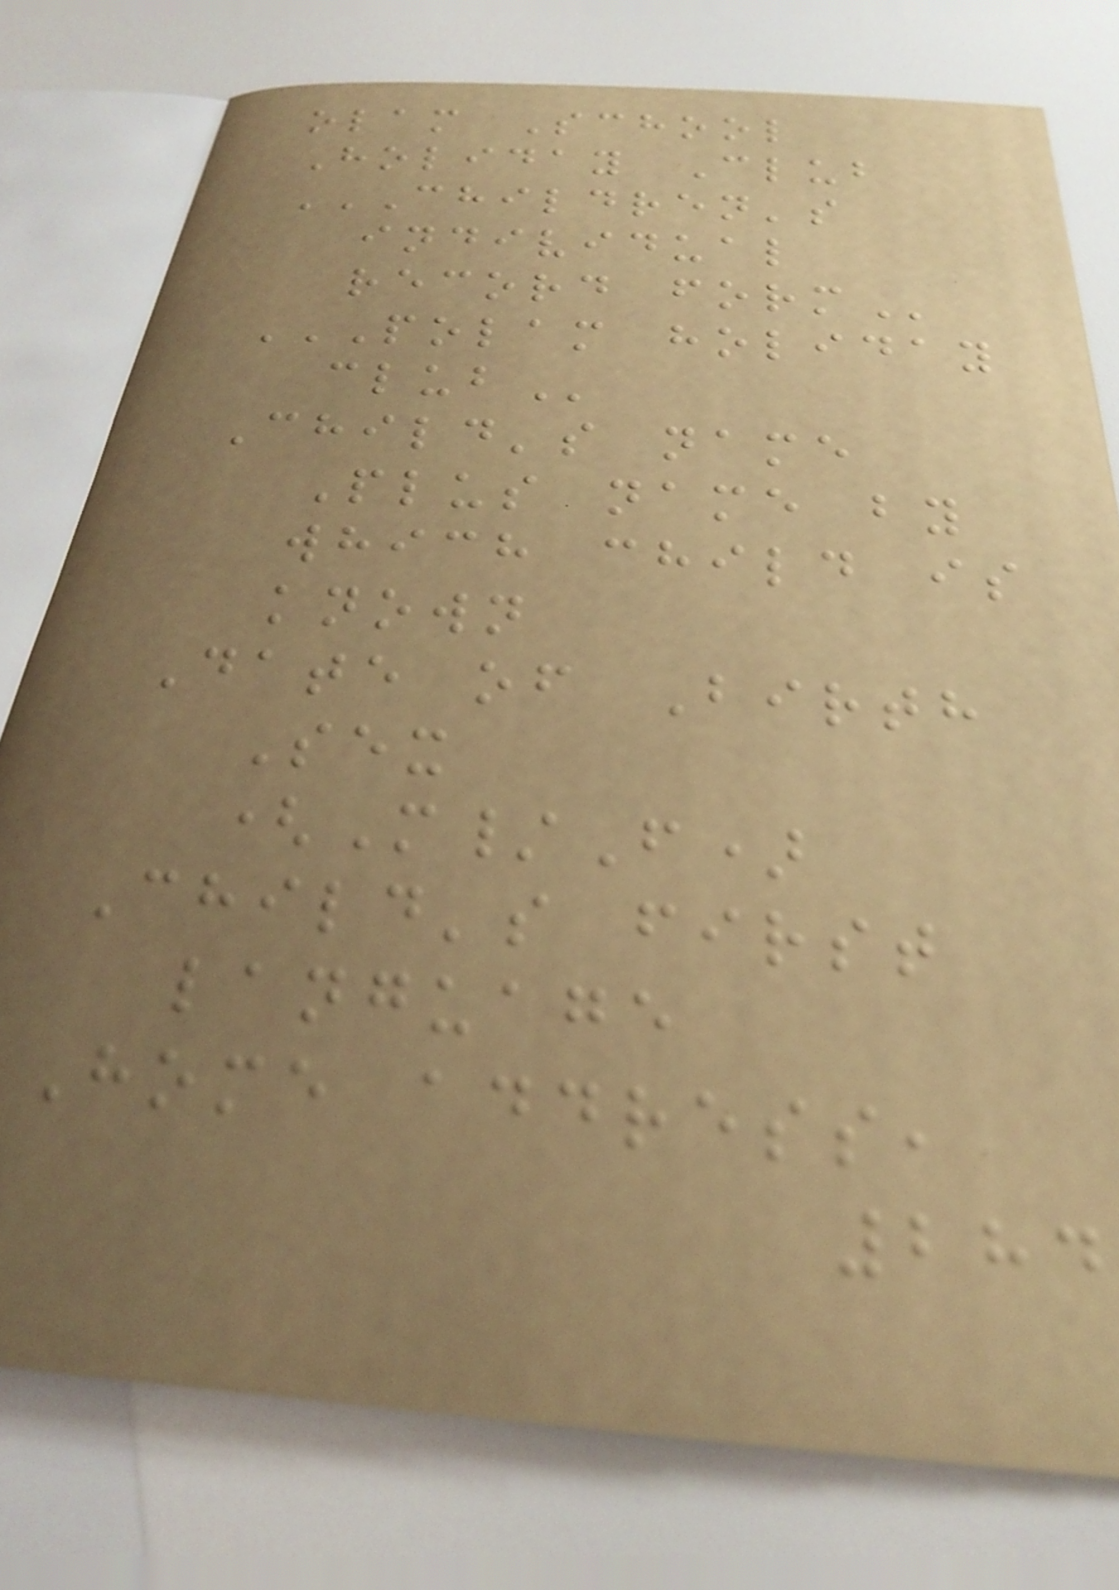olam School
Holiday Club
CHILDREN'S
INDIVIDUAL
RECORD FORM
POLAM HOLIDAY
CLUB
Child's name
Plus name by
which child is
known
Date of Birth
Sex
(M/F)
Child's first
language
Home address,
284
